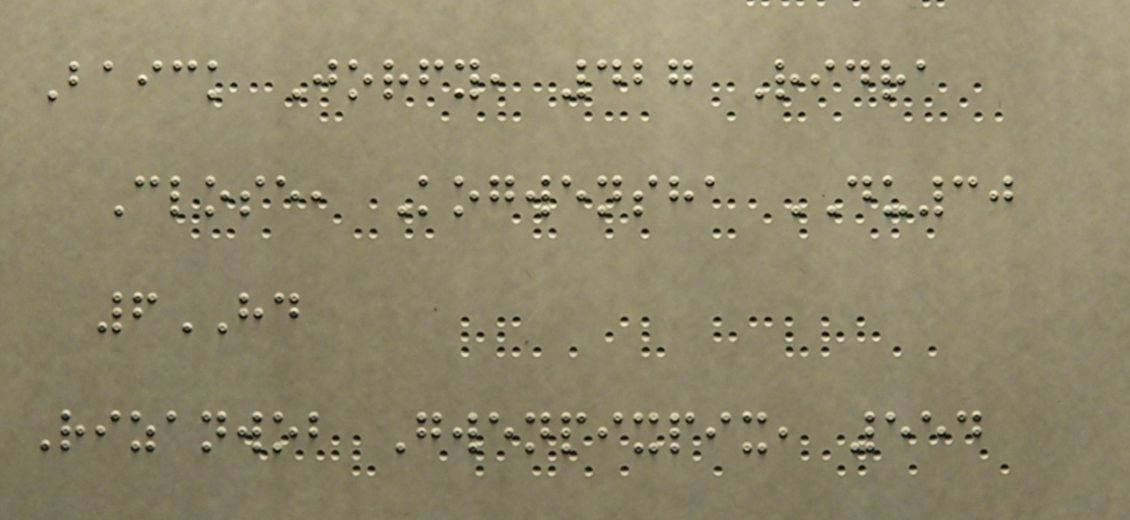Baick Jorfy, 427 Ridra
Close, Kogwensha DU30
6HD
Rizanwob Gwenpixpix, 554
